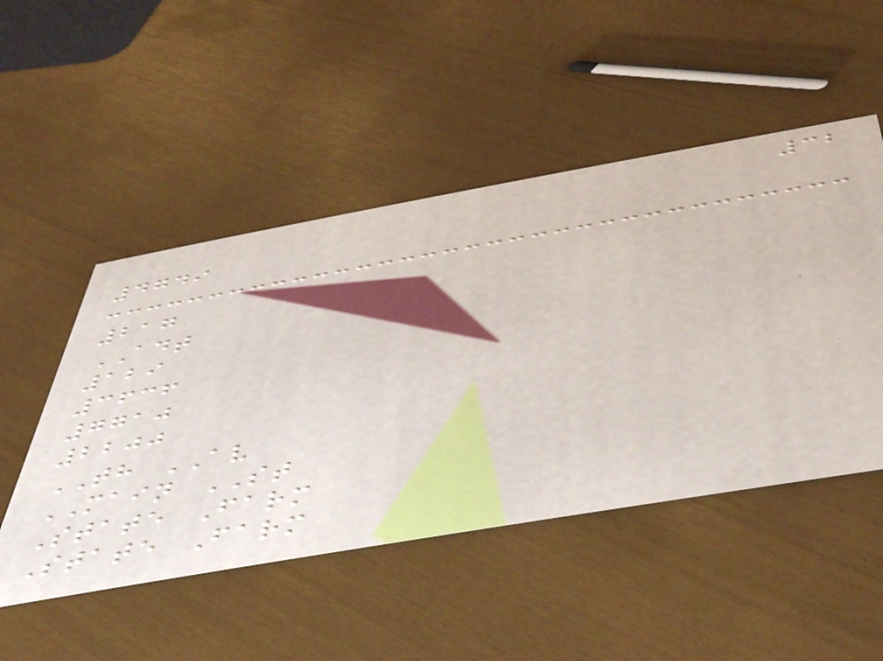32
4749
217
ADT
129
3636
7710
2200
TH AV
MAIN ST
State Farm
State Farm
